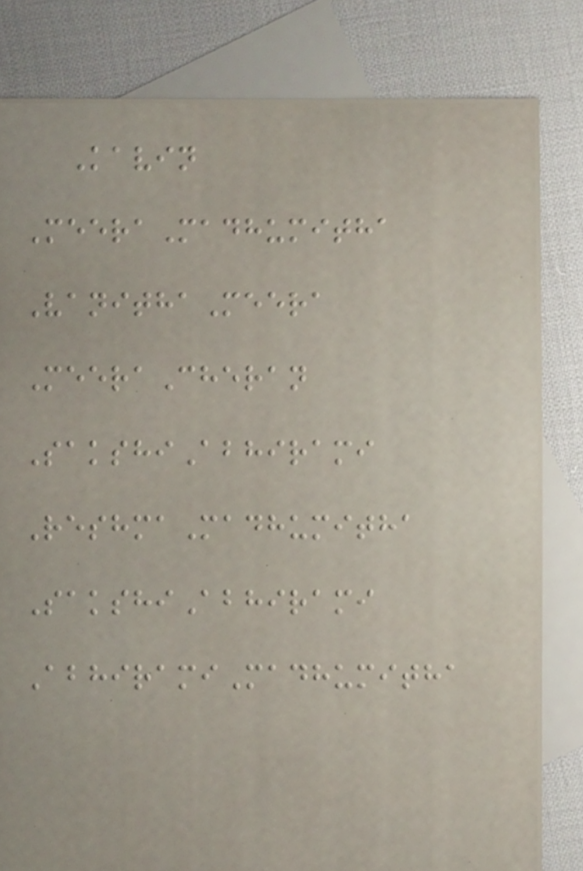Kavin
MeeraMadhumitha
VanithaMeera
MeeraCheran
SakshiAbhirami
ReshmaMadhumitha
SakshiAbhirami
AbhiramiMadhumitha
